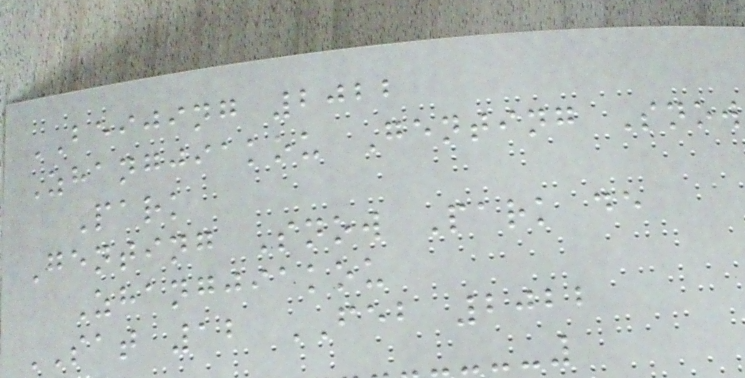BEIJING 2022
Zhangjiakou Genting Snow
Park
Genting Snow Park de
Zhangjiakou
SAT 12 FEB 2022
